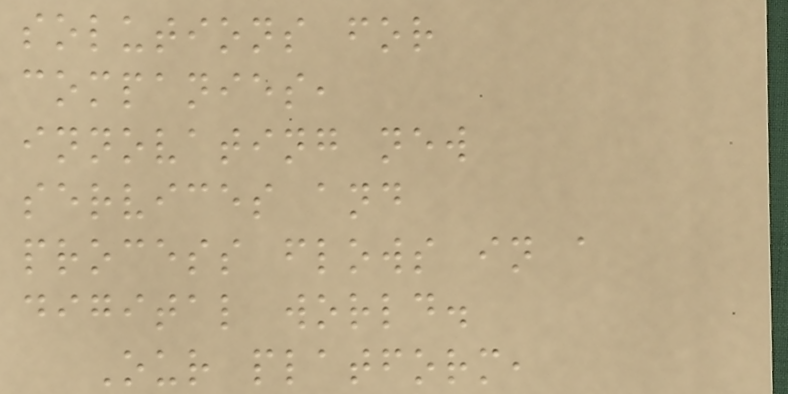solutions for
companies,
innovating new
services and
process flows in a
digital world.
Our platform,
